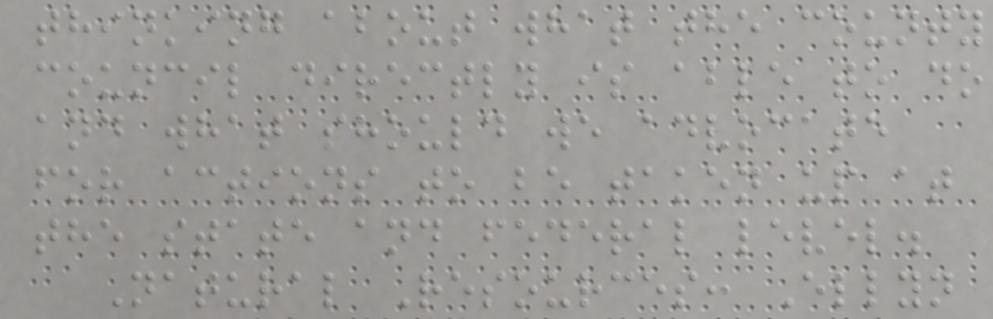thinking about what the county
council directly is able to do
and what should we advocate
for actions to be taken up at
the state and federal level.
Natural Resources: Ellyn
